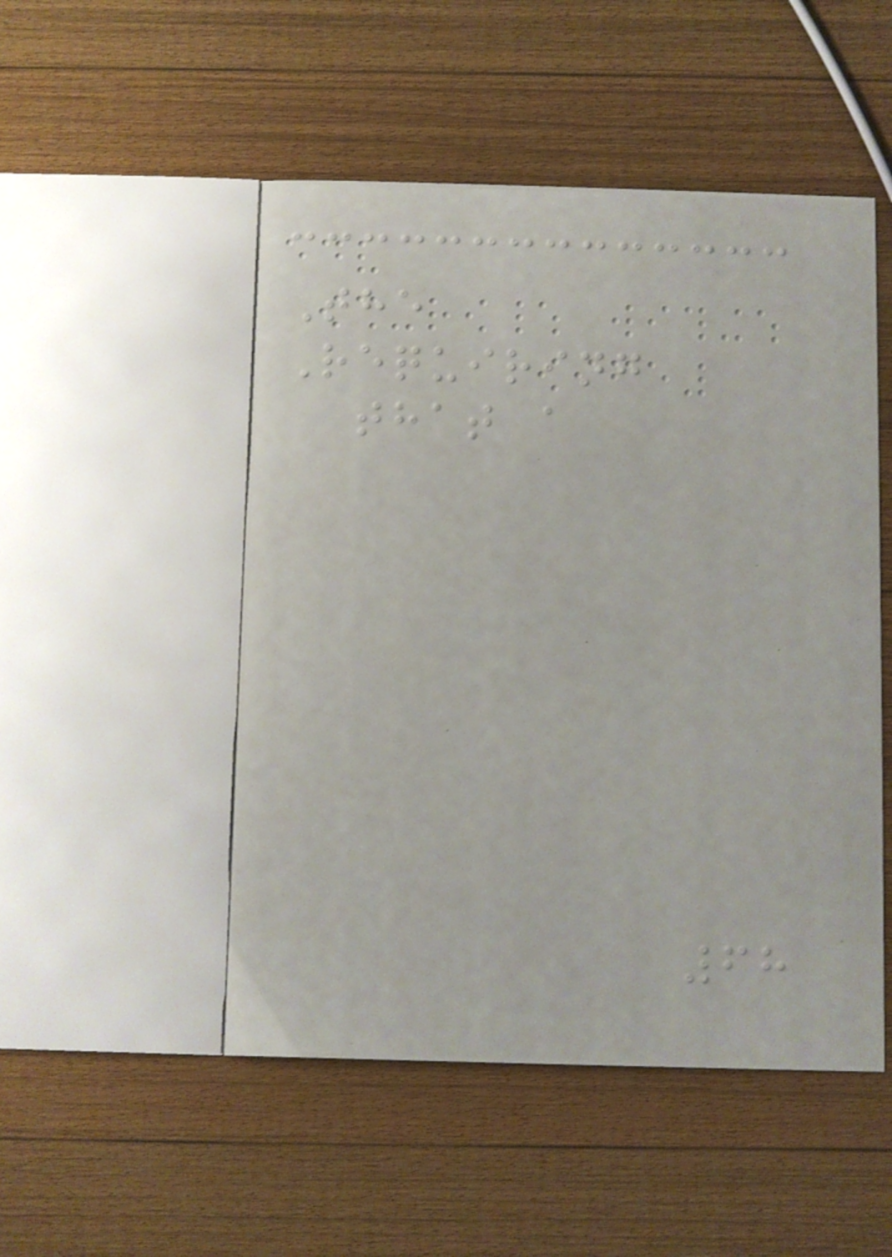The
Requiring
that a
68
